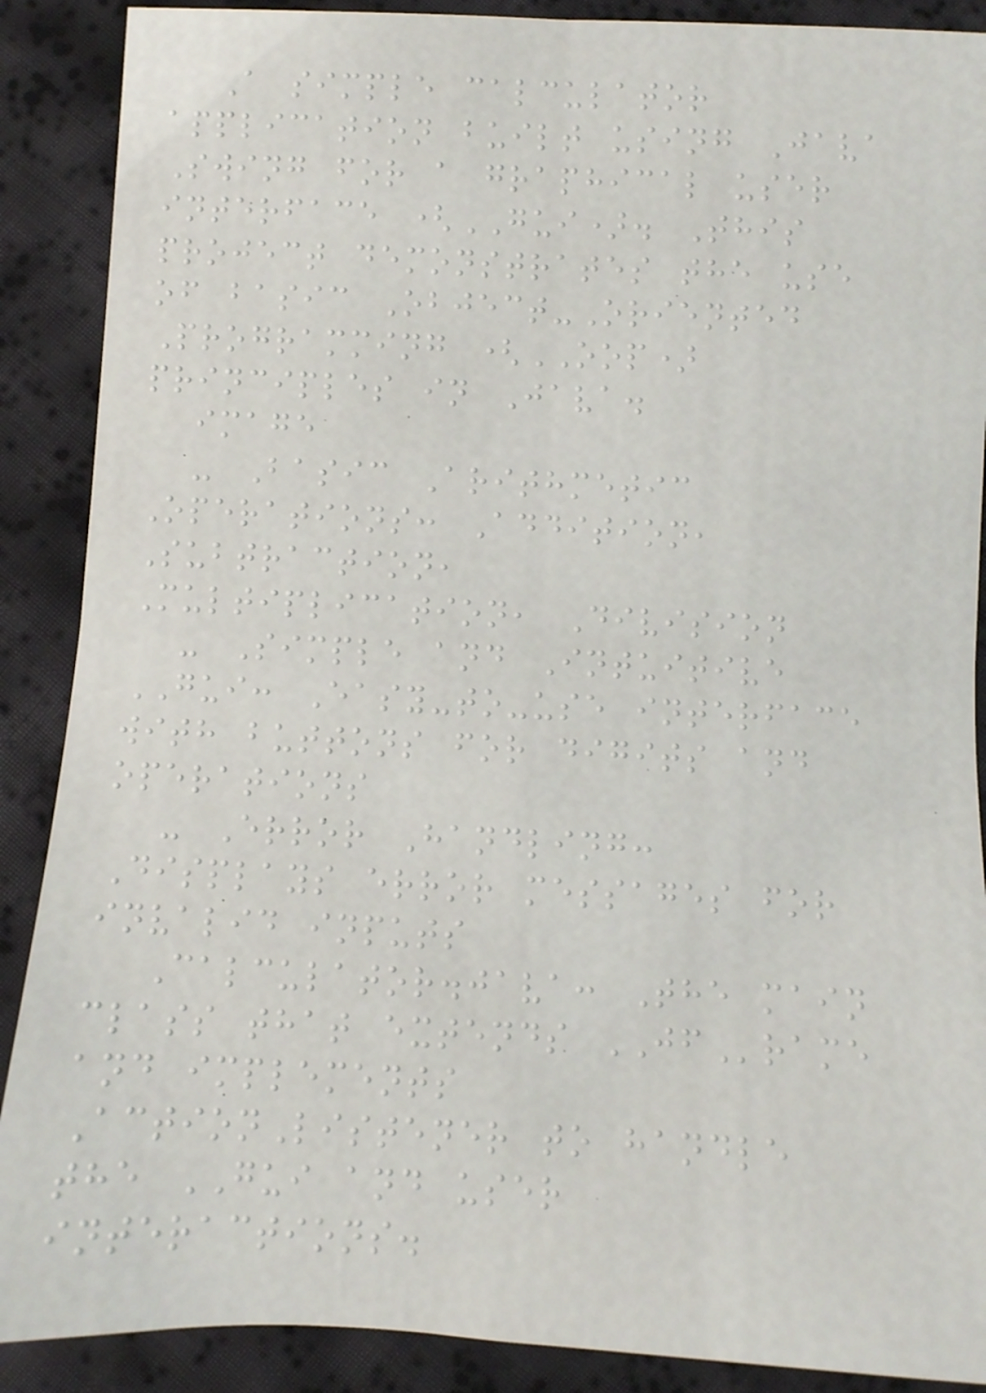A simple calculator
application built using Java
Swing for a graphical user
interface (GUI). This
project demonstrates the use
of basic Object-Oriented
Programming (OOP)
principles in Java.
image
- Basic Arithmetic
Operations: Addition,
Subtraction,
Multiplication, Division
- Simple and Intuitive
GUI: Easy-to-use interface
with buttons for digits and
operations
- Error Handling:
Displays error messages for
invalid inputs
Calculator.java: The main
class that extends JFrame
and implements
ActionListener to handle
the GUI and user
interactions.
